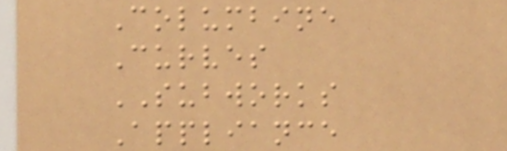Columbine
Curves
SUBWORKS
Appliance
